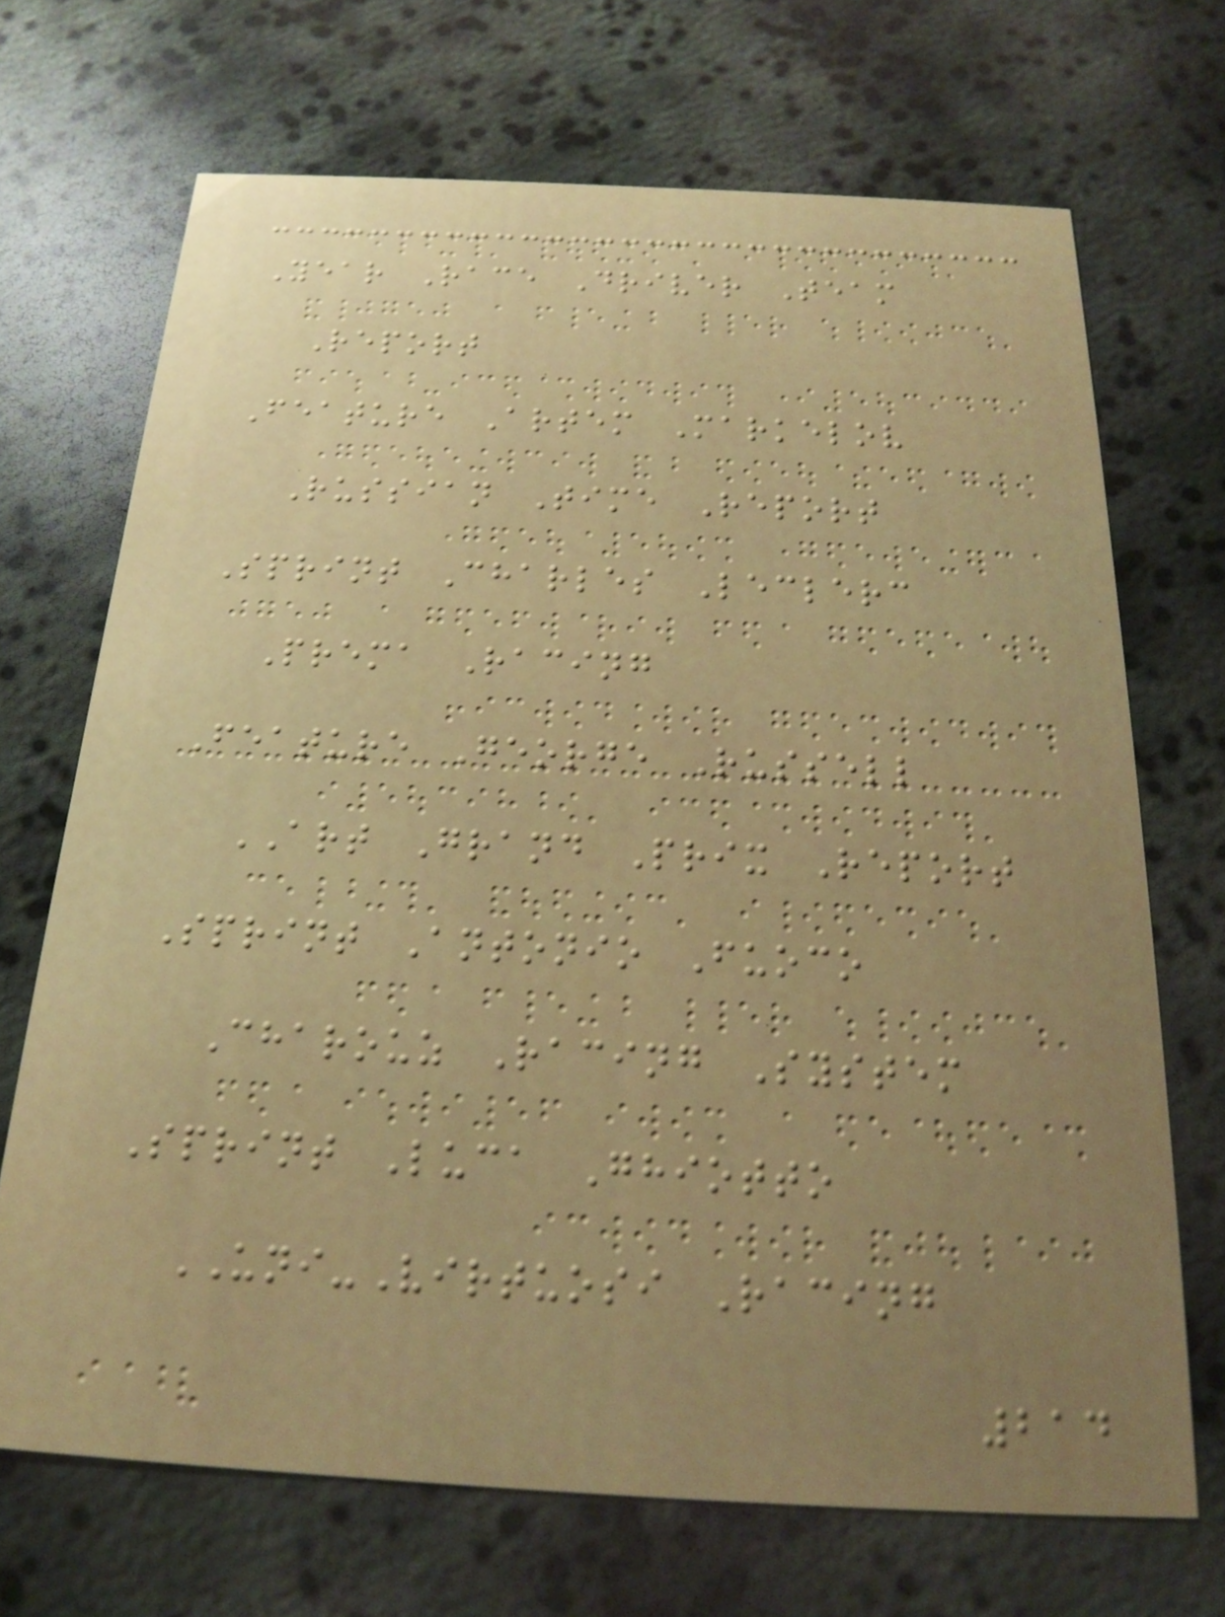Year Race Driver Team
Report
Feature Artem Markelov
Russian Time Report
Sprint Charles Leclerc
Prema Racing
Feature George Russell
ART Grand Prix Report
Sprint Antonio Fuoco
Charouz Racing System
Sprint Luca Ghiotto
UNI-Virtuosi Racing
214
